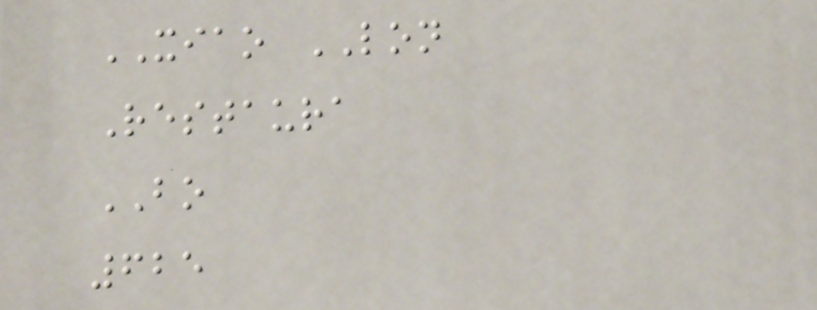XIAO LON
Restaura
BO
625
